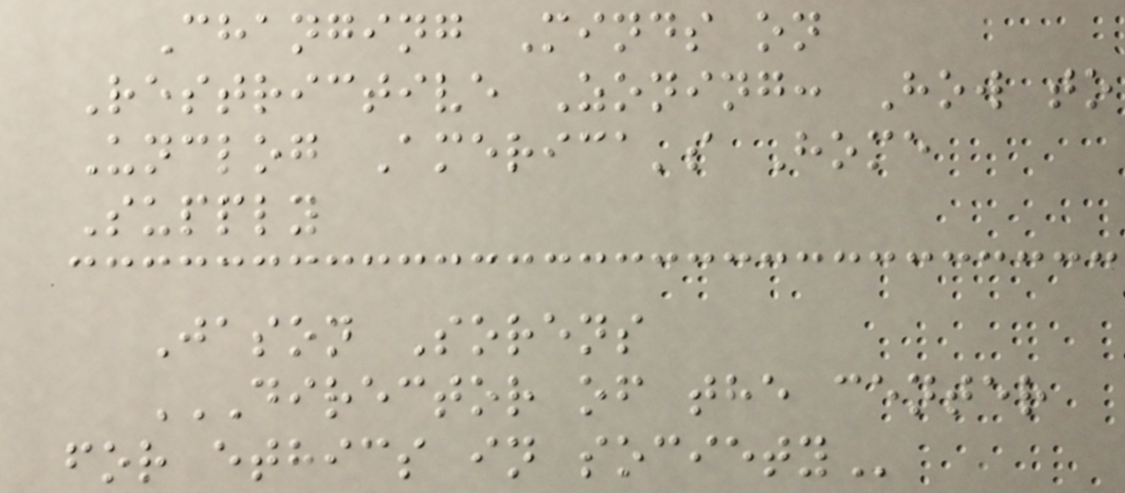Changing Minds on
Restrictive Zoning: How to
Unclog America's Home
Supply
Jason Sorens
DIRECTOR OF THE CENTER
FOR ETHICS IN SOCIETY
